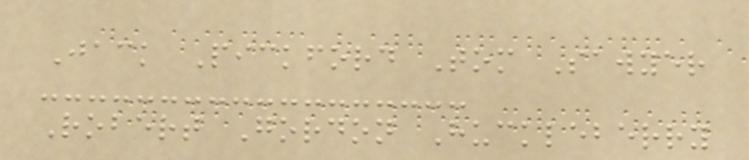Jack Pickford Tom Sawyer
Robert Gordon Huckleberry
